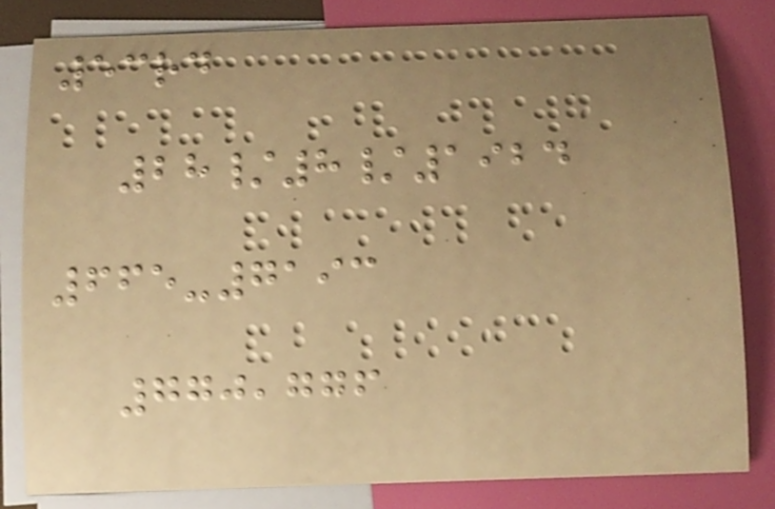53rd
28/8/1924
665-7193
770,776
